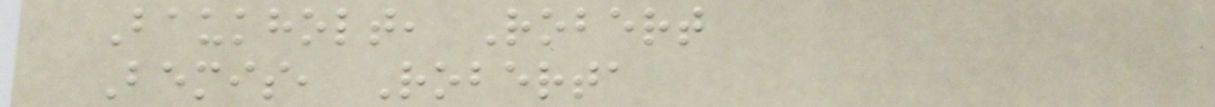Baukholt, Robert
Bemis, Roberta
